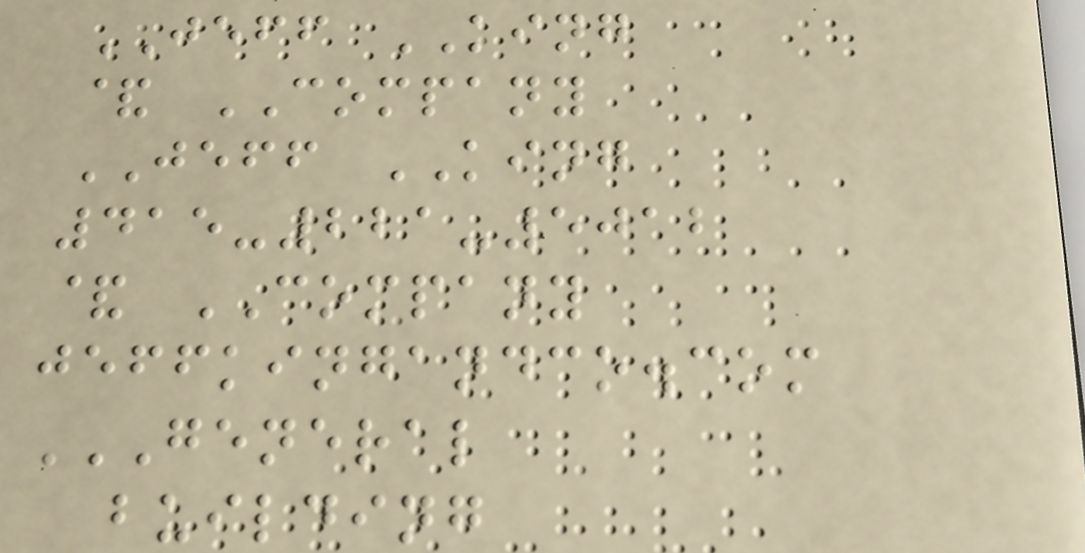JEFF KING
& COMPANY
JEFF KING
415-221-5012
& COMPANY
jeffkingandco.com
GENERAL
BUILDING
